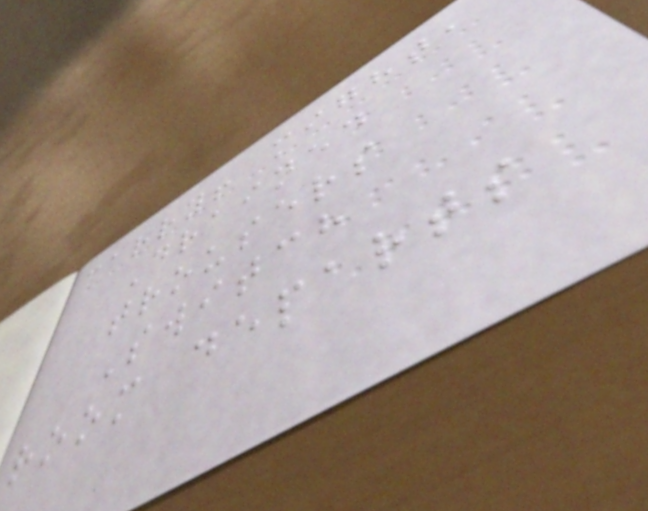carry! might,
Drained
trousers
Switch
room departs
